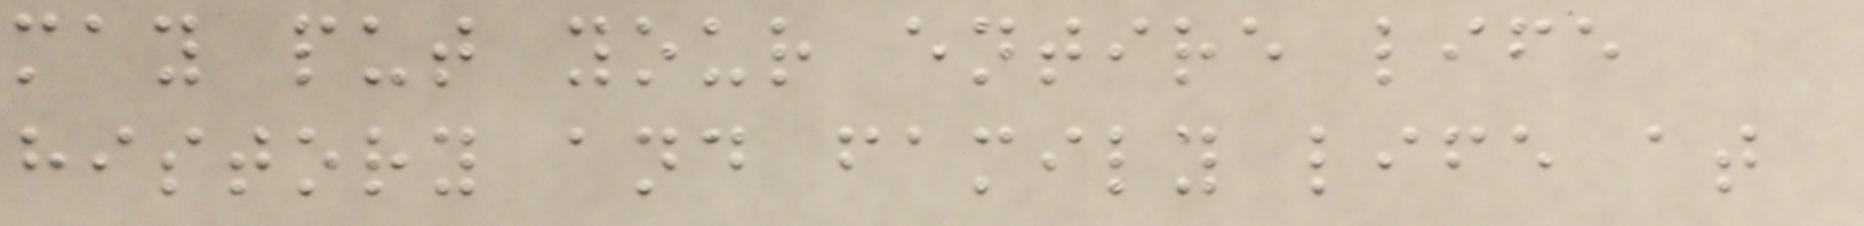may put your entire life
history and family life at
